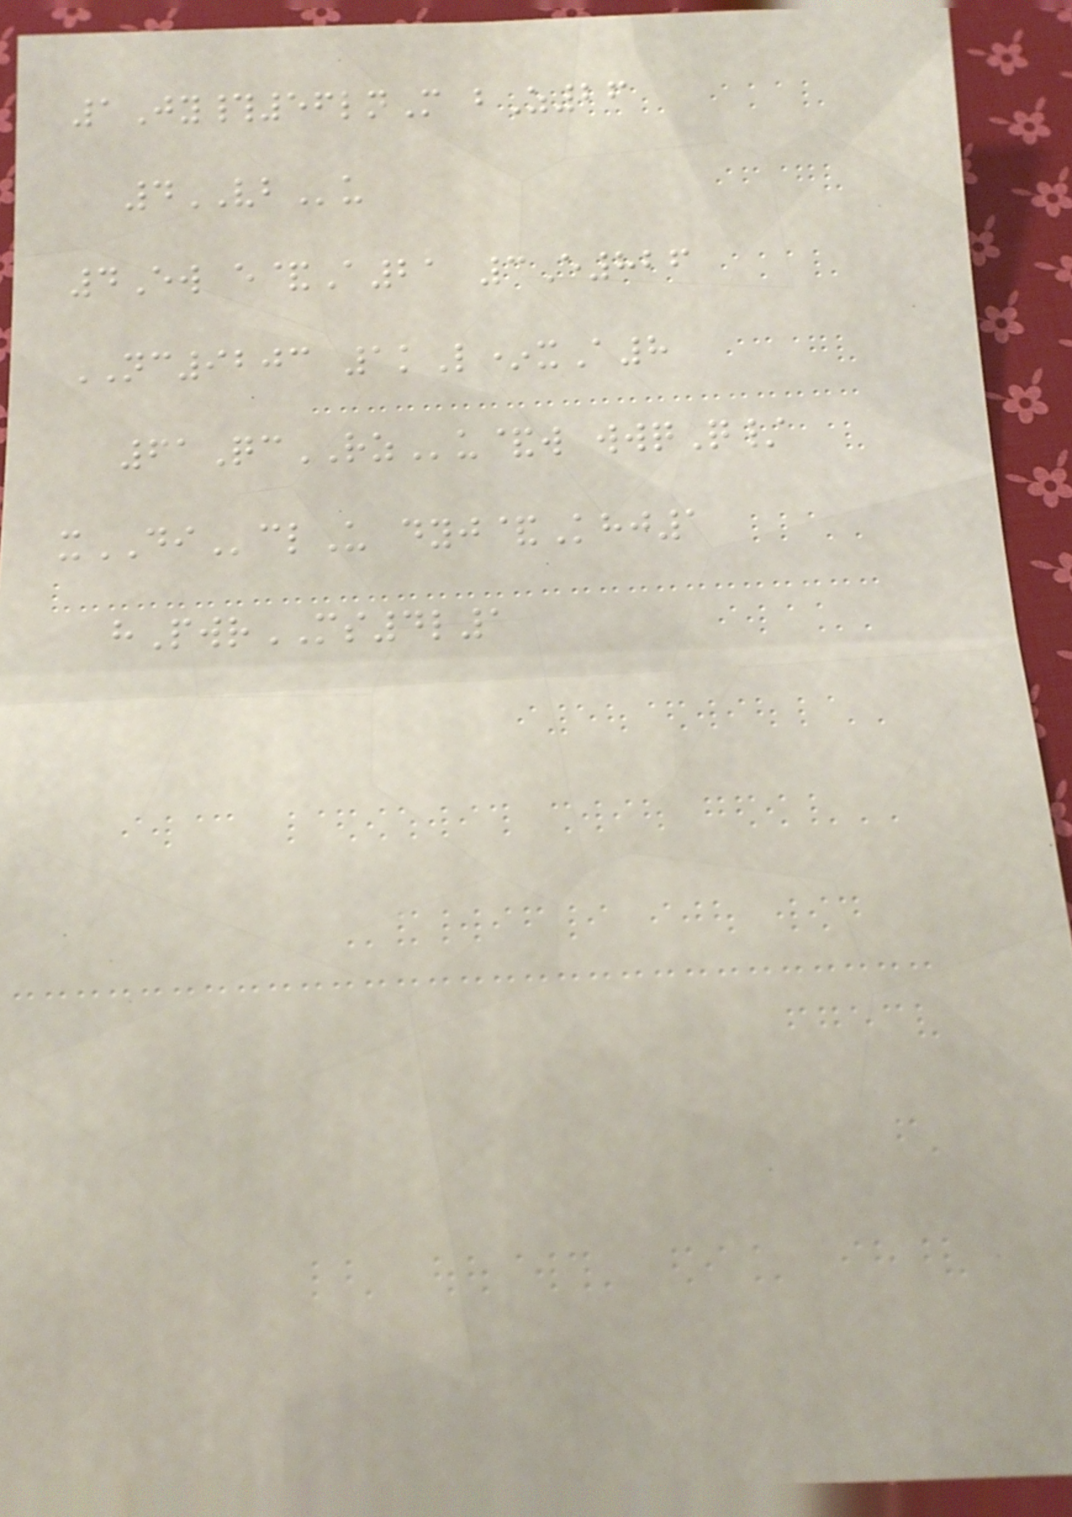1Jy#56lnM bZ26
4VBu
4Ew e&A21 3E826
NC9203 1kL*xA8
61QcRZu&w wwqQ/
xDIclU dyj&Khj1
hPwrMS4l1
